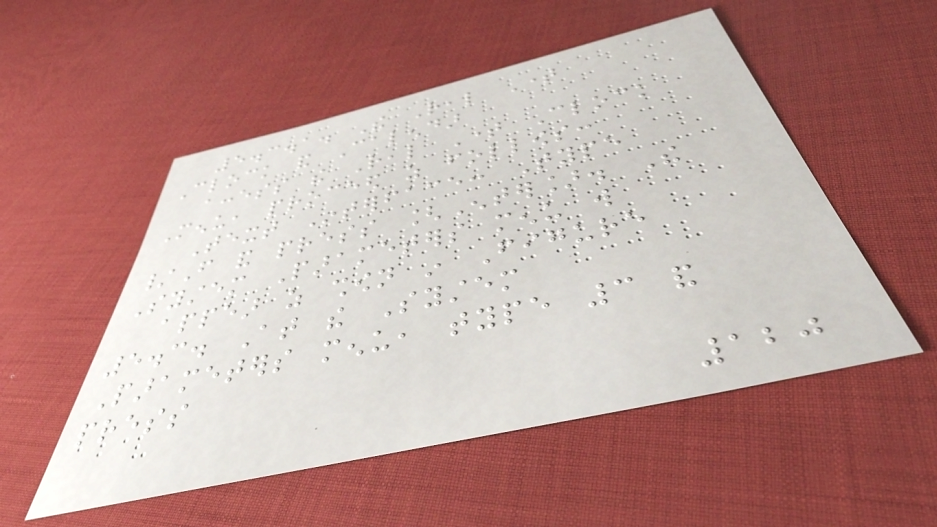5.3.1. The Real Time
Clock and Calendar
access the Real Time Clock
Menu, proceed as follows:
Text Interface: Type
/F and press [Enter]. The
System Parameters menu will
appear as shown in Figure
5.3. At the System
Parameters menu, type 3 and
press
120
